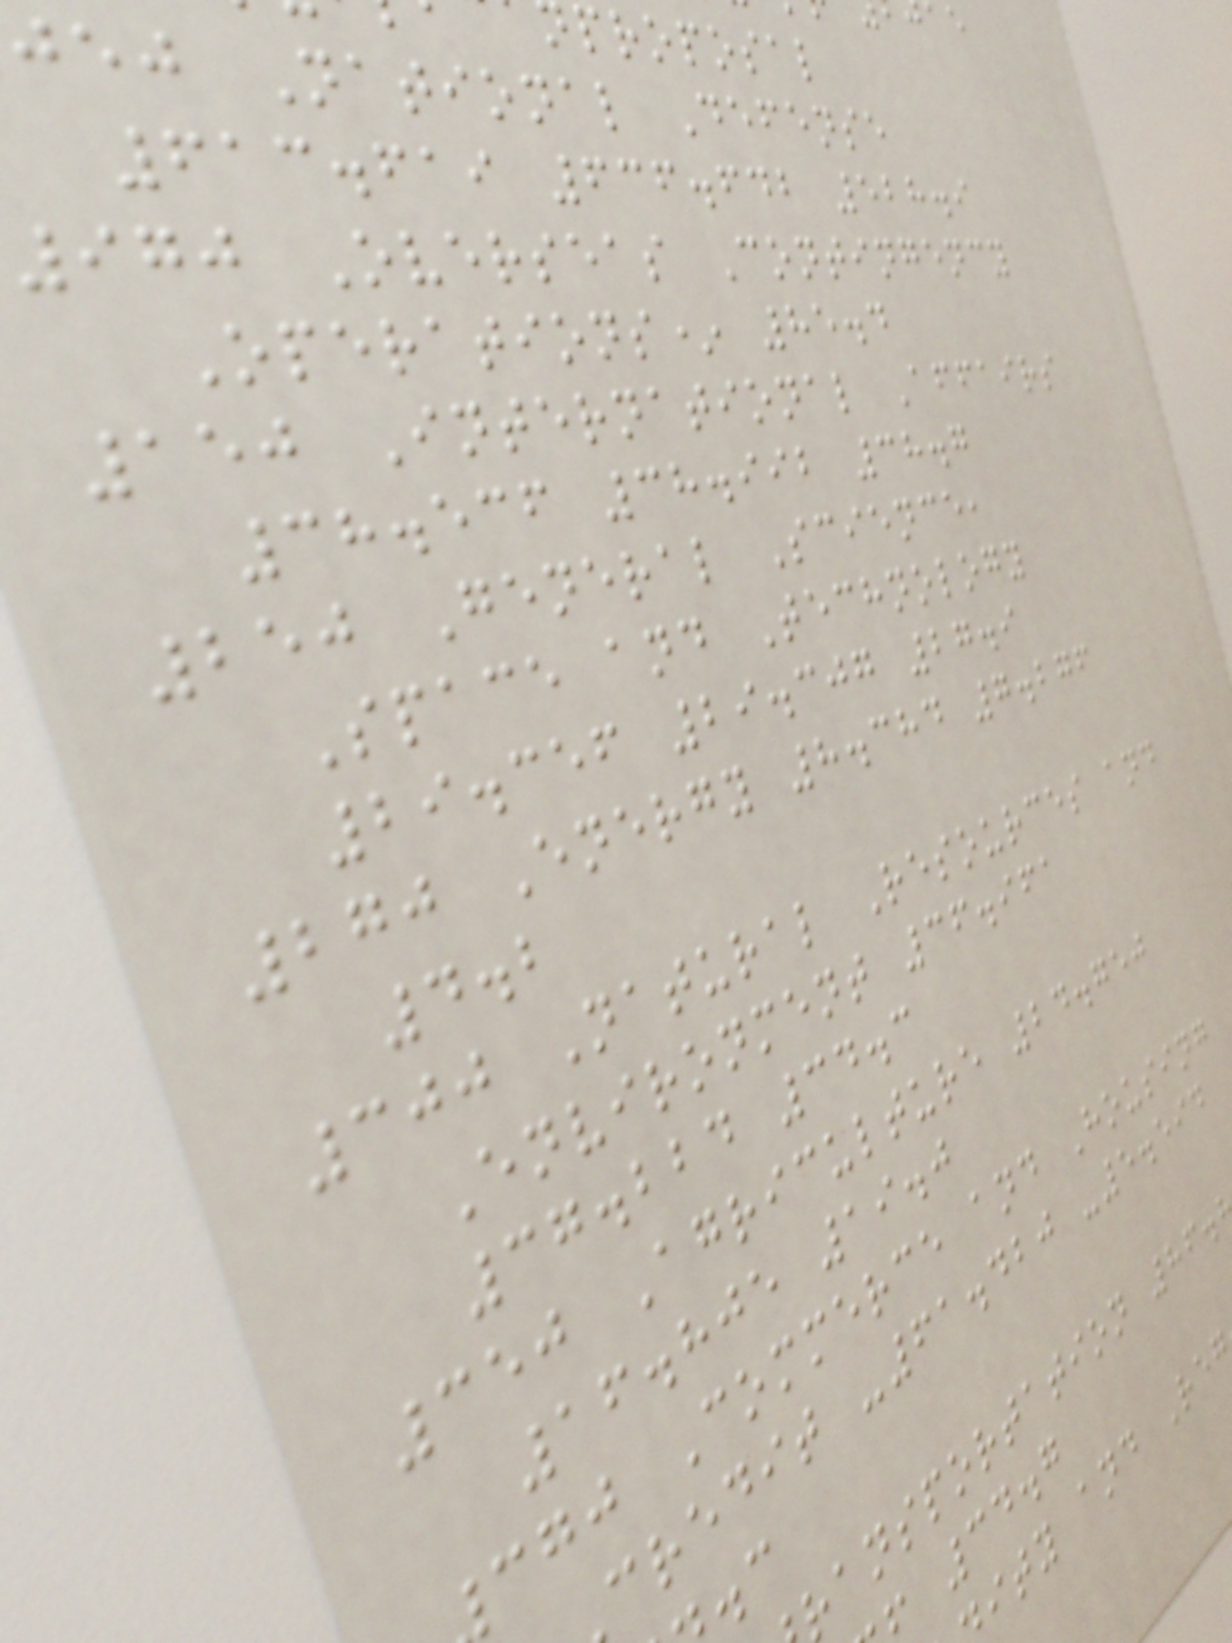proposal
jej National Defense
613.619 636.642 528.9
970 Overseas Contingency
Operations* 85.4
150 International Affairs
38.536 38.992 38.7
250 General Science,
Space and Technology
29.356 29.307 27.9
270 Energy 8.384 7.276
4.2
300 Natural Resources and
Environment 36.961
37.224 34.3
350 Agriculture 24.750
16.805 19.0
cgj Commerce and Housing
credit -61.420 -5.594
ransportation 86.
34.7
ity and Reg
